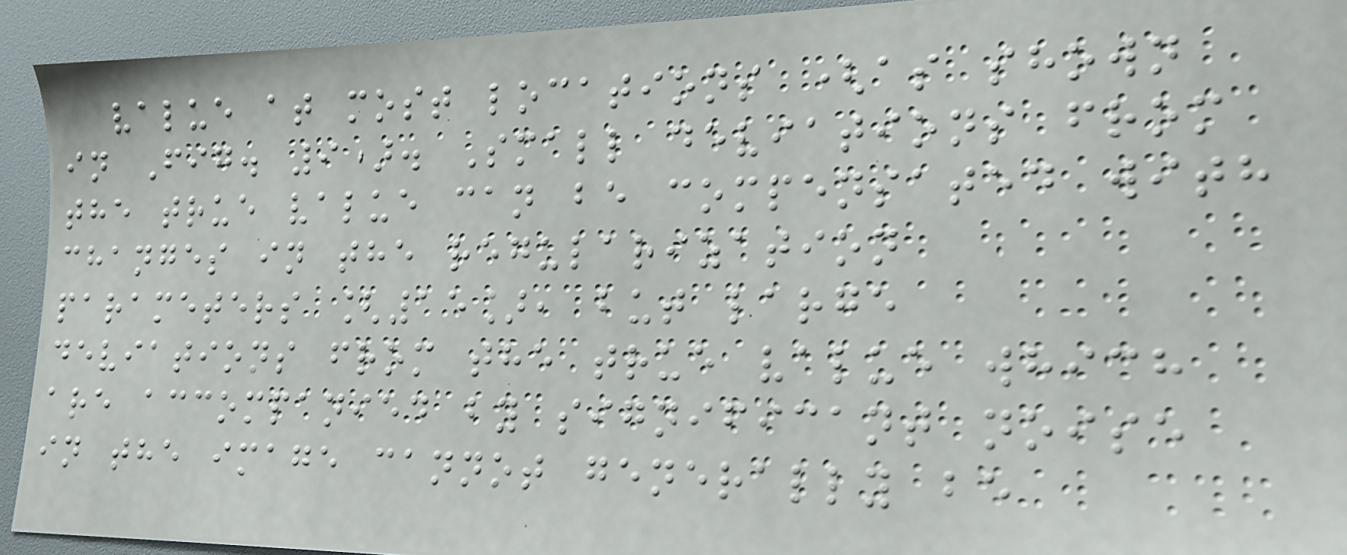value at most locations (as shown
in Fig. 9). Small deviations from
the true value can be compensated with
changes in the regularization
parameters [15], but large
deviations from the true value which
are accompanied by significant noise
in the image cannot generally be
